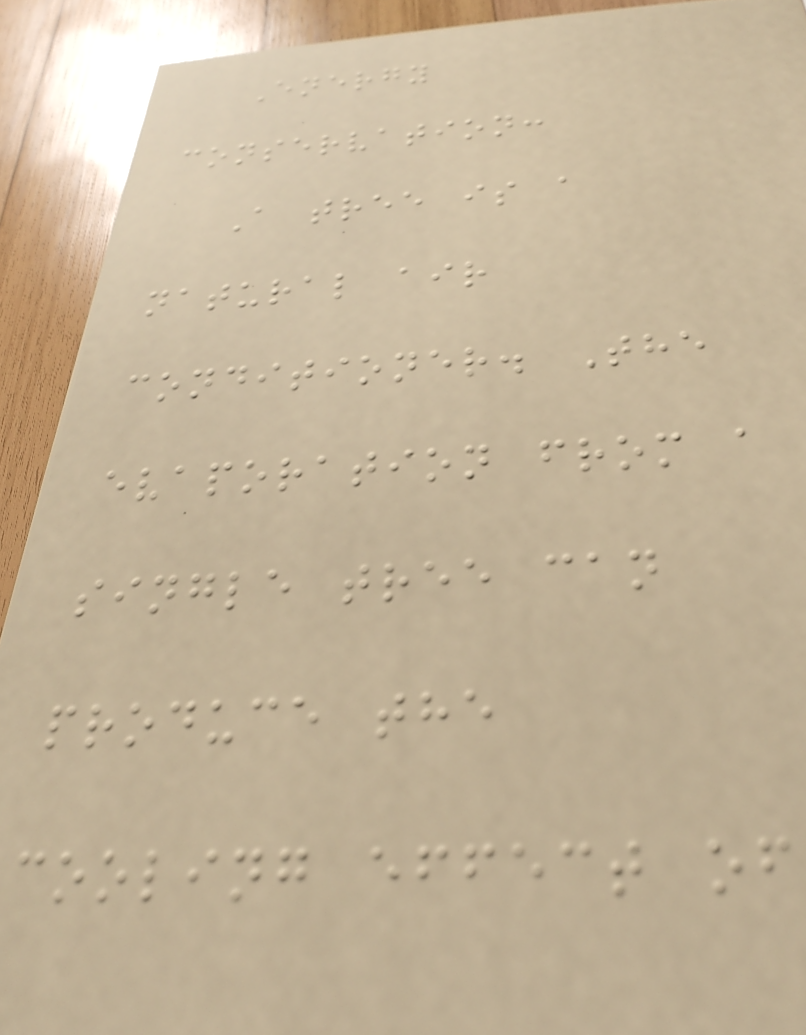Energy
conservation:
A tree is a
natural air
conditioner. The
evaporation from a
single tree can
produce the
cooling effect of
